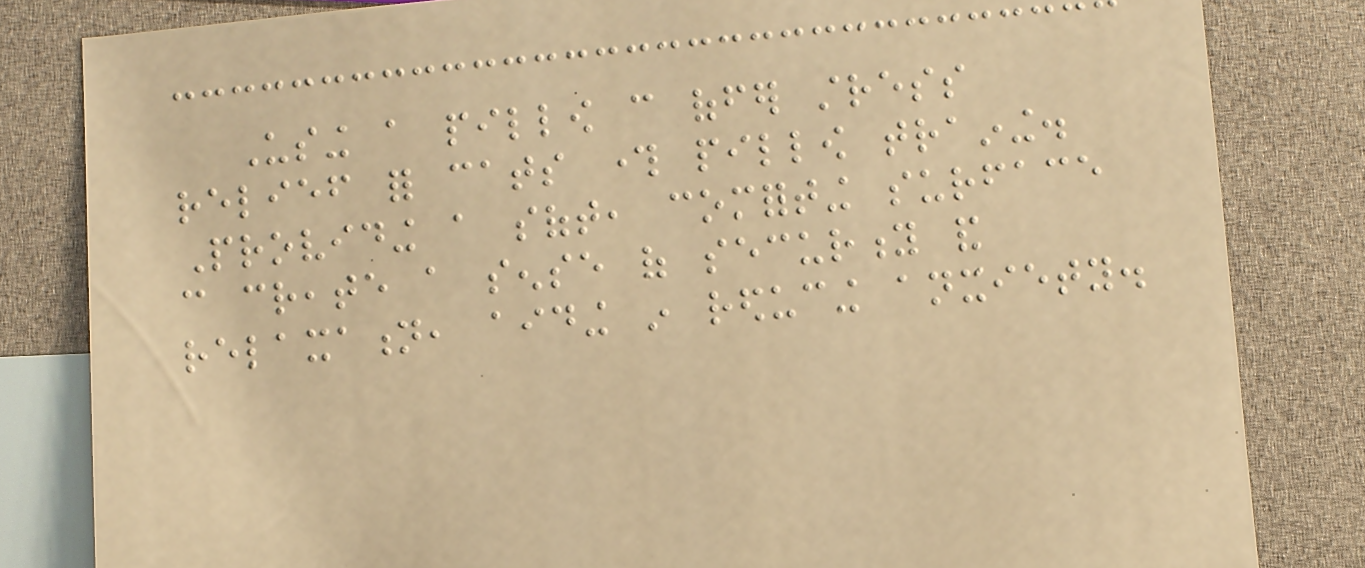Using a pillow can offer stress
relief for cats through pillow training.
Providing a soft, comforting surface
can create a sense of security and
relaxation, aiding in reducing anxiety.
